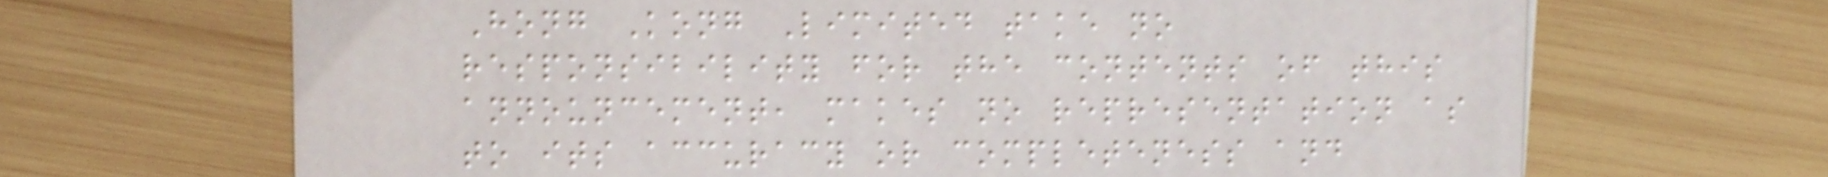Hong Kong Limited take no
responsibility for the contents of this
announcement, makes no representation as
to its accuracy or completeness and
